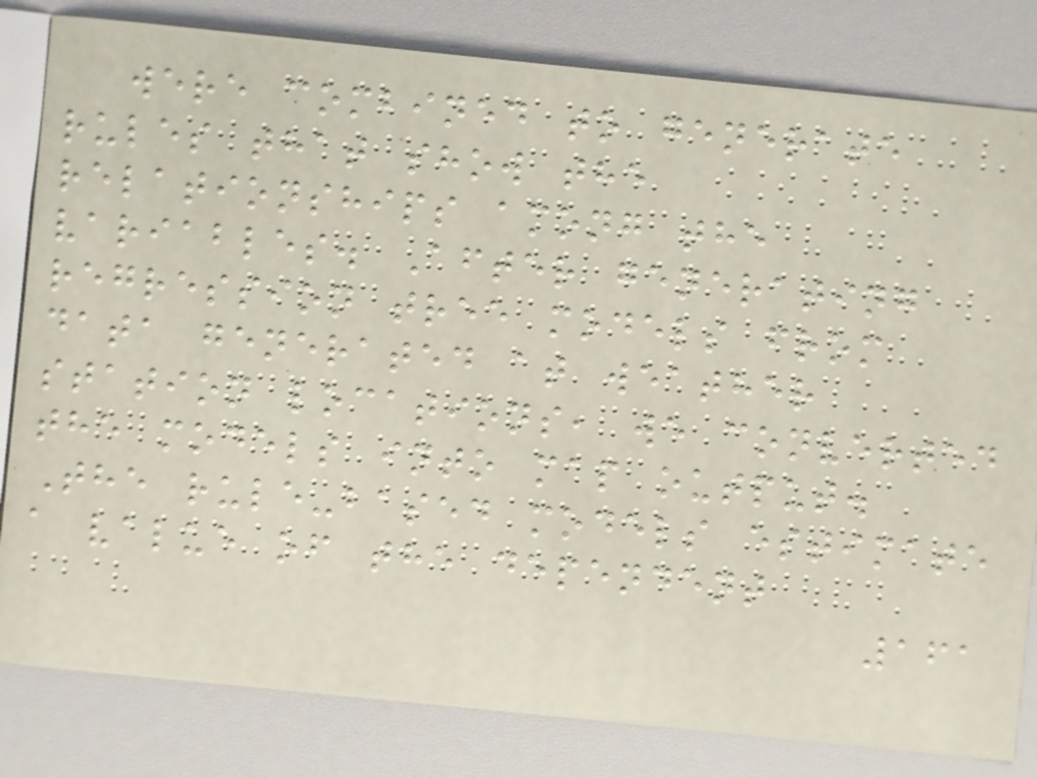were combined to generate
rules that show the
relationships among the
variables. After generating
regression tree models from
data generated at weather
station locations, we converted
the models into map output.
The rule-based models estimate
a value of the dependent
161
